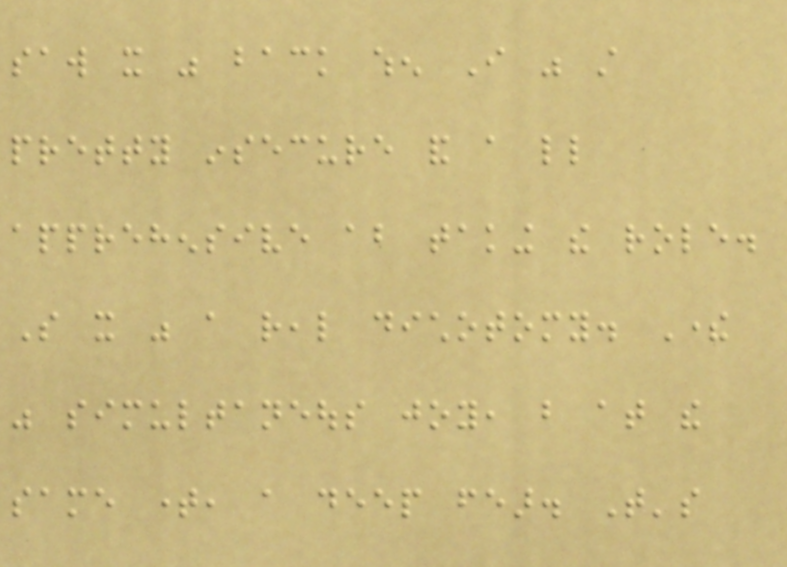saw it was back when I was still
pretty insecure and a little
apprehensive about taking the role.
So it was a real dichotomy. There
was simultaneous joy, but at the
same time, a deep fear. That's
